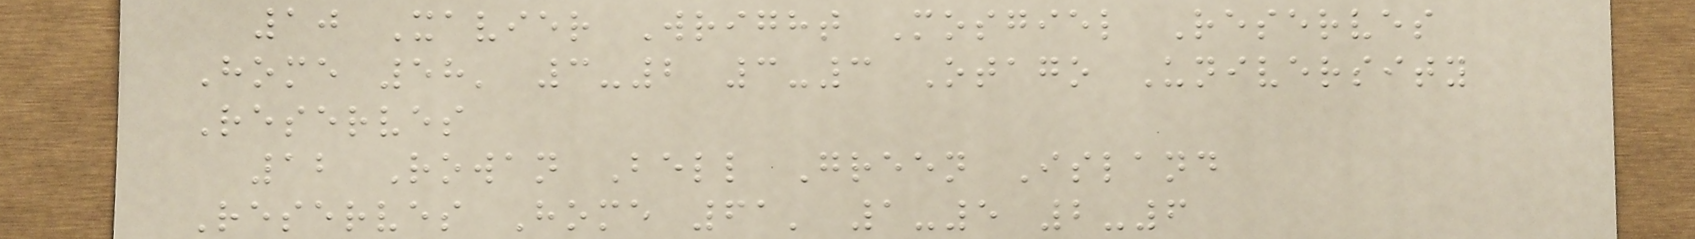10 Xavier Wright Mosgiel Reserves
Home 58' 3-2 3-3 Otago University
Reserves
12 Rowan Bell Green Island
Reserves Home 61' 1-5 2-6
